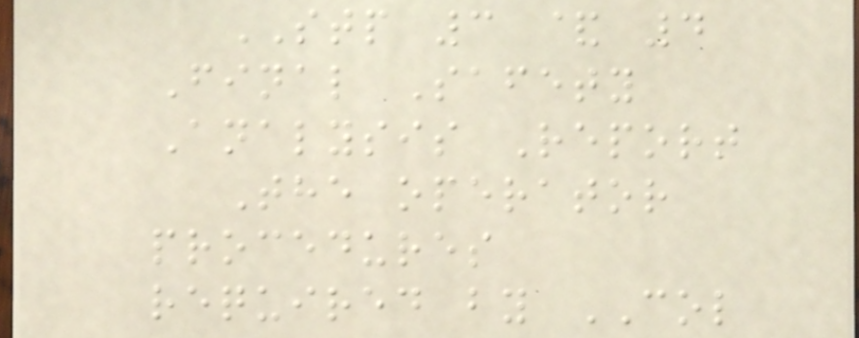STP 3 & 4
Final Safety
Analysis Report
The operator
procedures
required by COL
